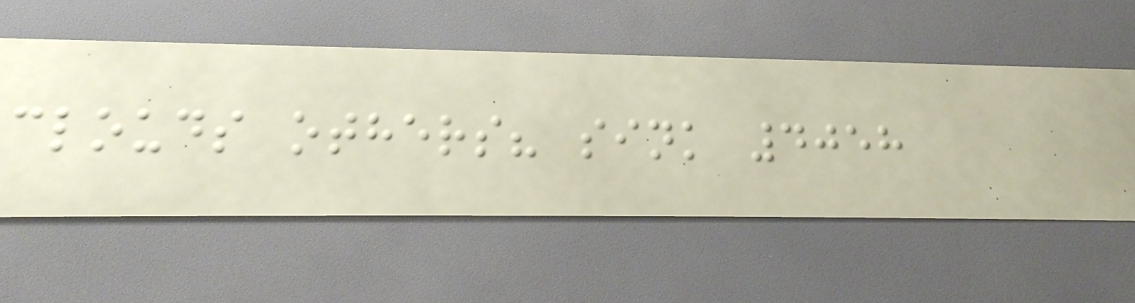clouds others? sink 4058
